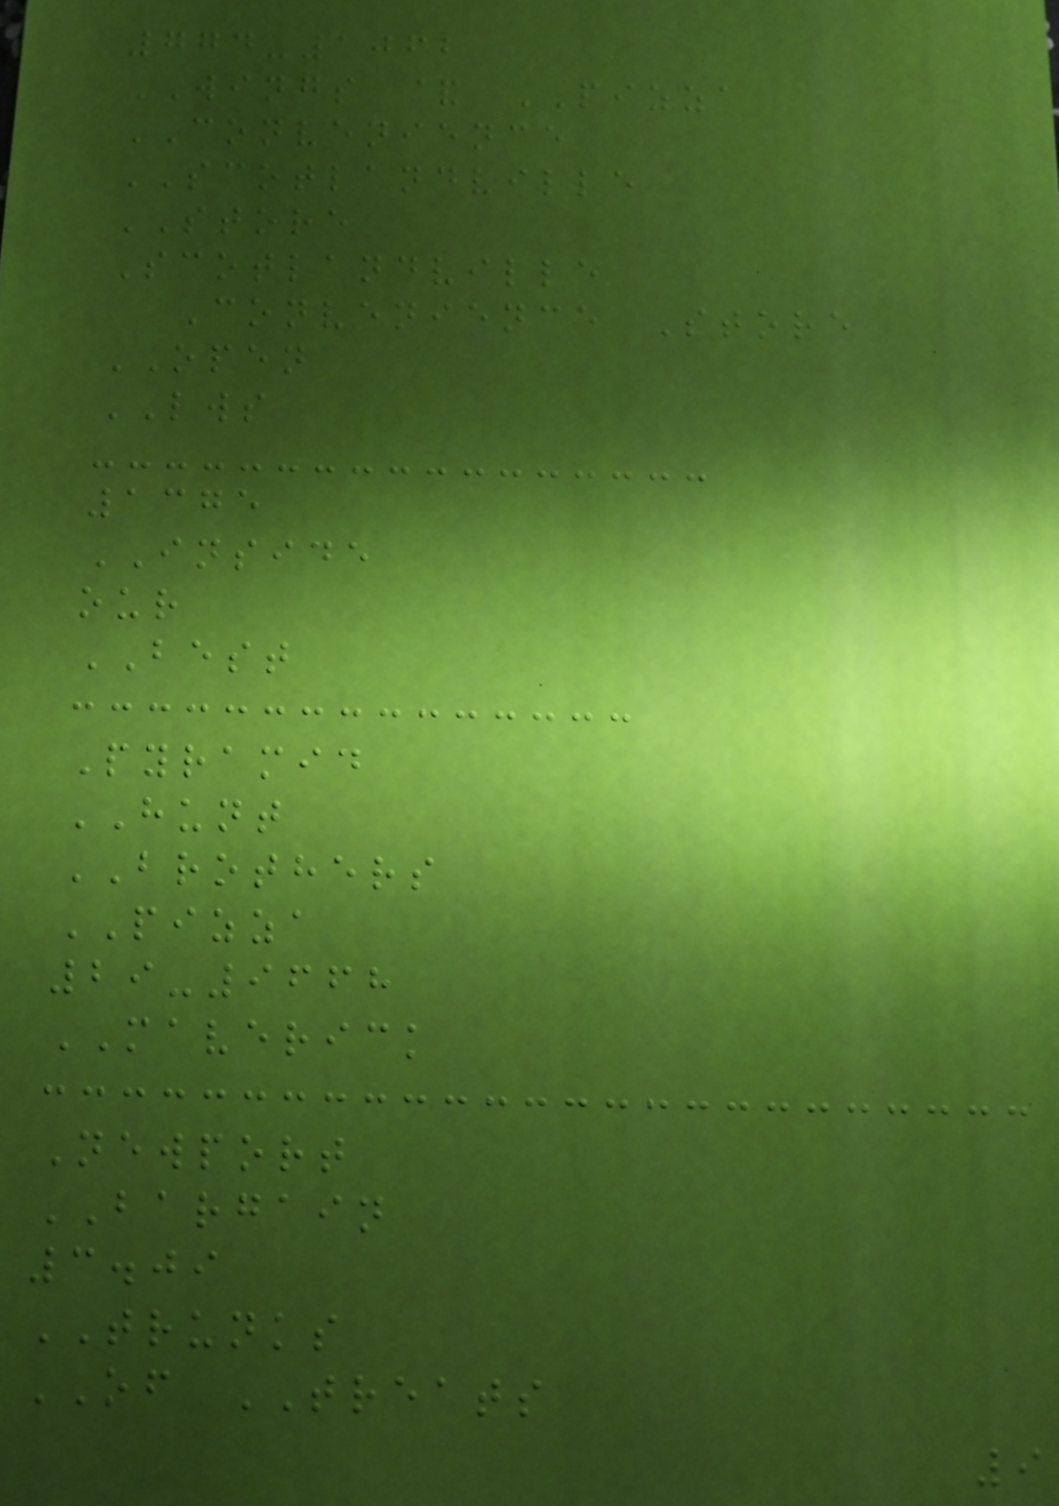774-1062
WINGS & PIZZA
CONVENIENCE
SCOTLANDVILLE
STORE
Scotlandville
Convenience Store
OPEN
LWS
1375
INSIDE
our
BEST
Pyramid
HUNT
BROTHERS
PIZZA
29-9668
MAVERICK
Newport
BARGAIN
3.09
TRUNKS
OF TREATS
9
